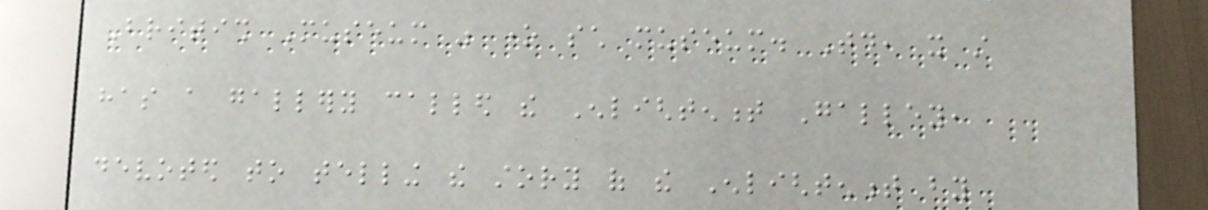British Museum was one such museum. Today, it still
has a gallery called the Enlightenment Galley,
devoted to telling the story of the Enlightenment by
